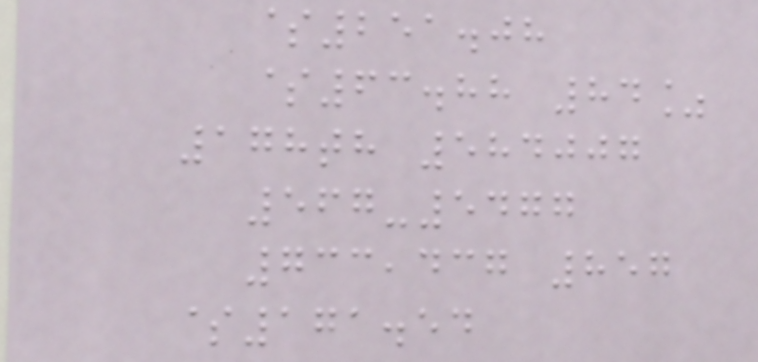$251.08
$63.88 84%
178th 584007
567-5477
733,437 857
$171.54
